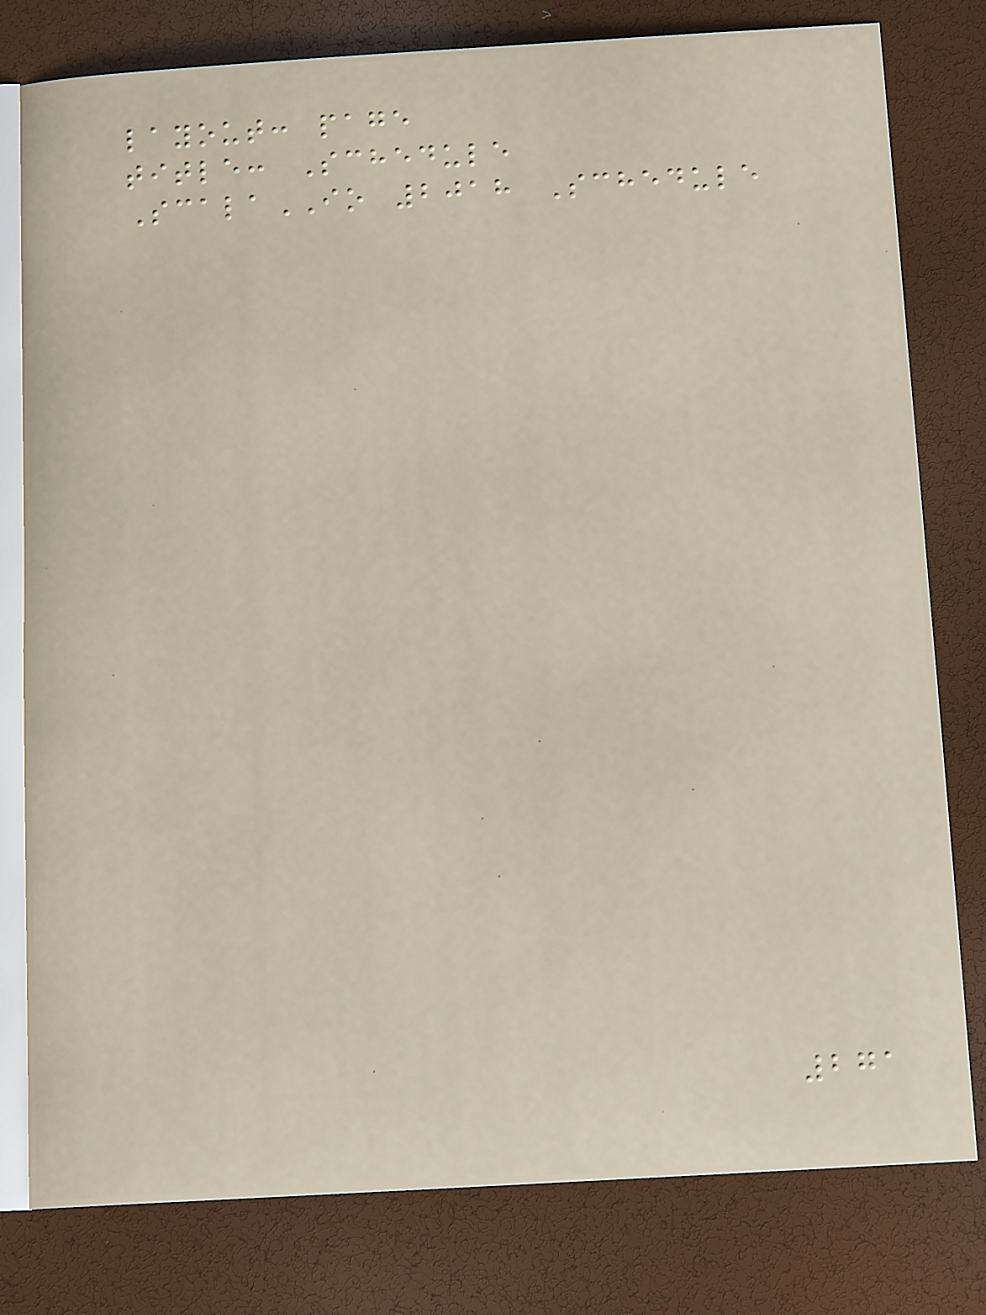layout: page
title: Schedule
ScalaIO 2018 Schedule
271
